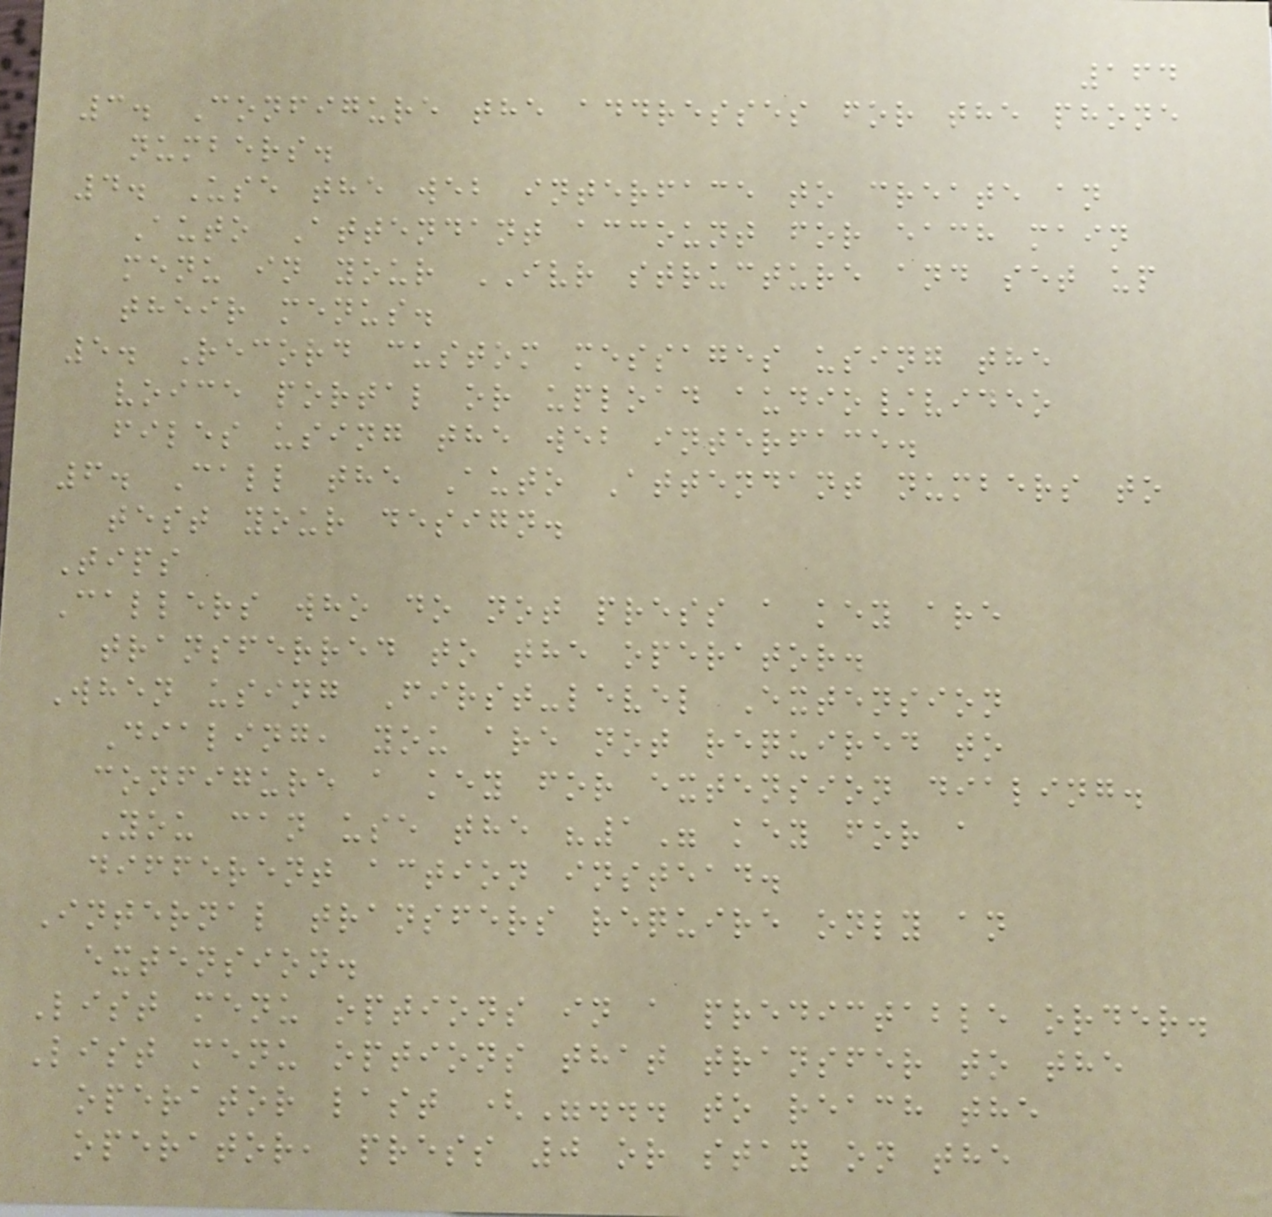164
3. Configure the addresses for the phone
numbers.
4. Use the web interface to create an
Auto Attendant account for each main
menu in your IVR structure and set up
their menus.
5. Record custom messages using the
voice portal or upload audio/video
files using the web interface.
6. Call the Auto Attendant numbers to
test your design.
Tips
Callers who do not press a key are
transferred to the operator.
When using First-level Extension
Dialing, you are not required to
configure a key for extension dialing.
You can use the "1" key for a
different action instead.
Internal transfers require only an
extension.
List menu options in a predictable order.
List menu options that transfer to the
operator last ("... to reach the
operator, press 0 or stay on the
